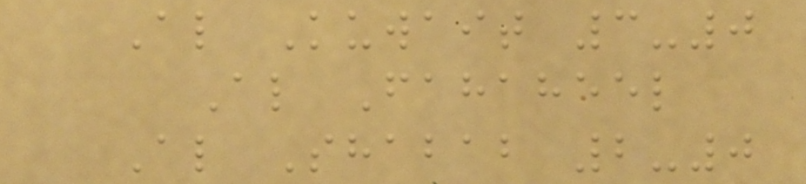Al Kuwait 3-0
Al Fahaheel
Al Shabab 2-0
